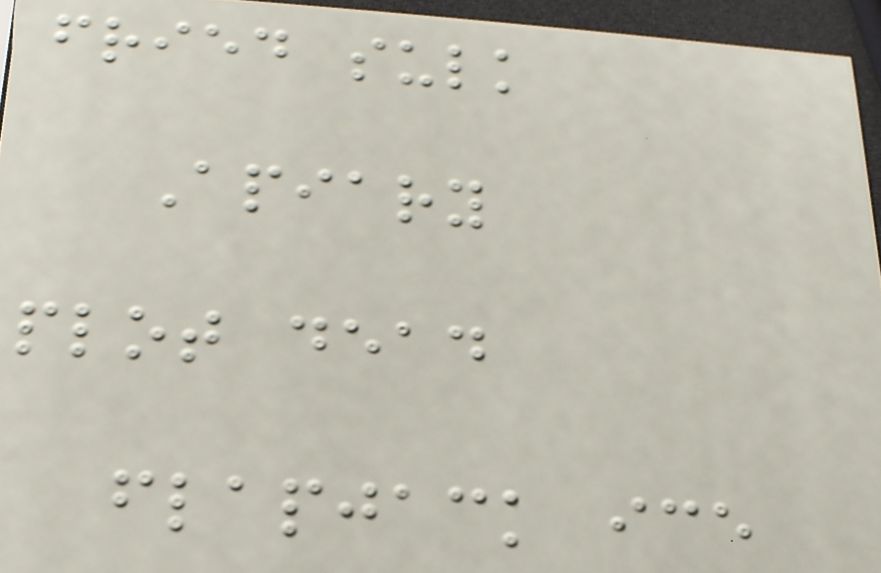fried sulk
Apiary
plot dead
flapjack ice
